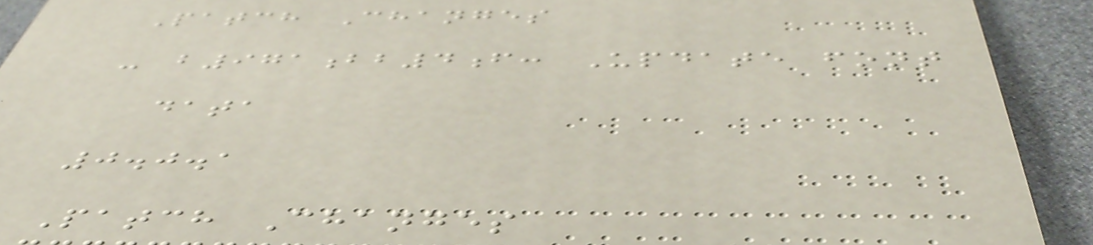Patch Changes
- b971bb4f: Update font
data
0.0.1
Patch Changes
